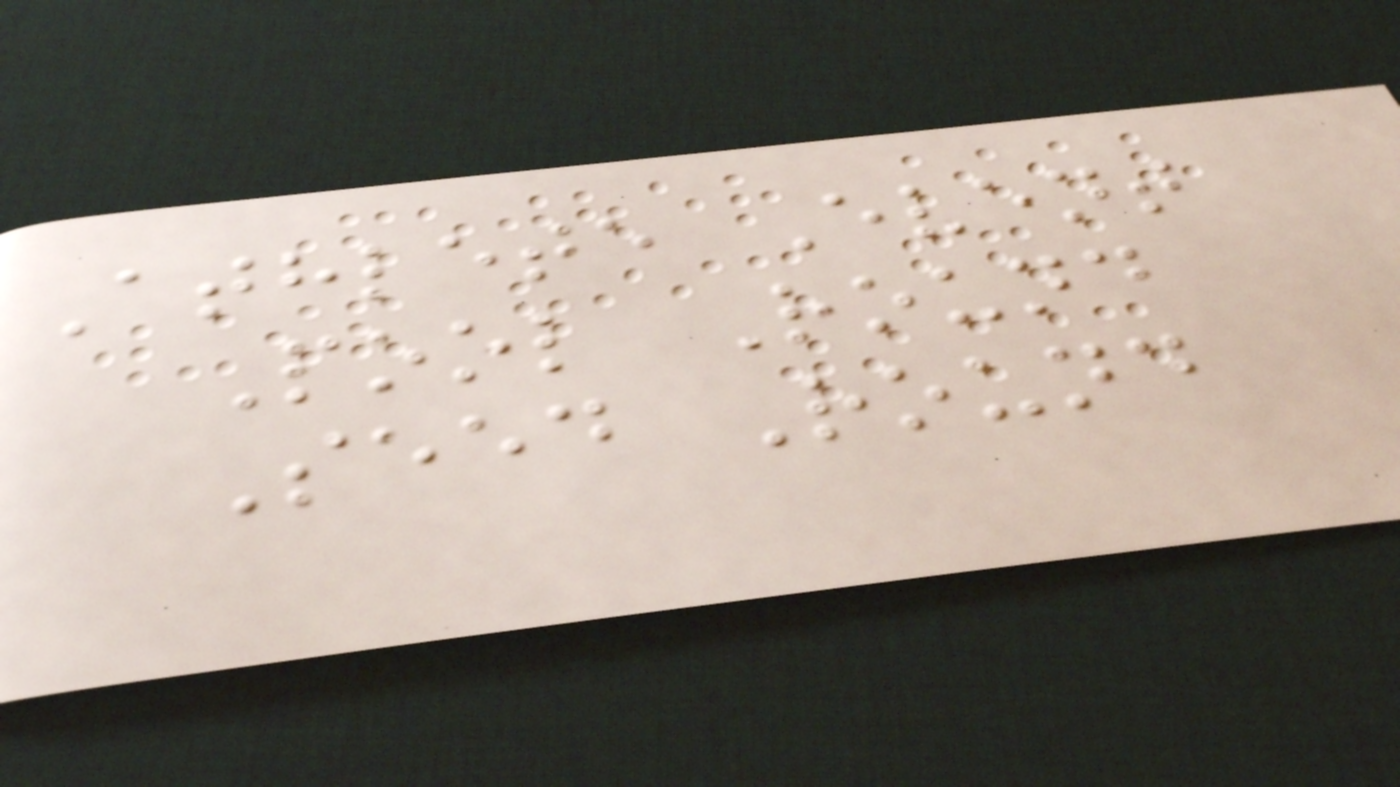Athlete Event
Pool Round
Seed Round
